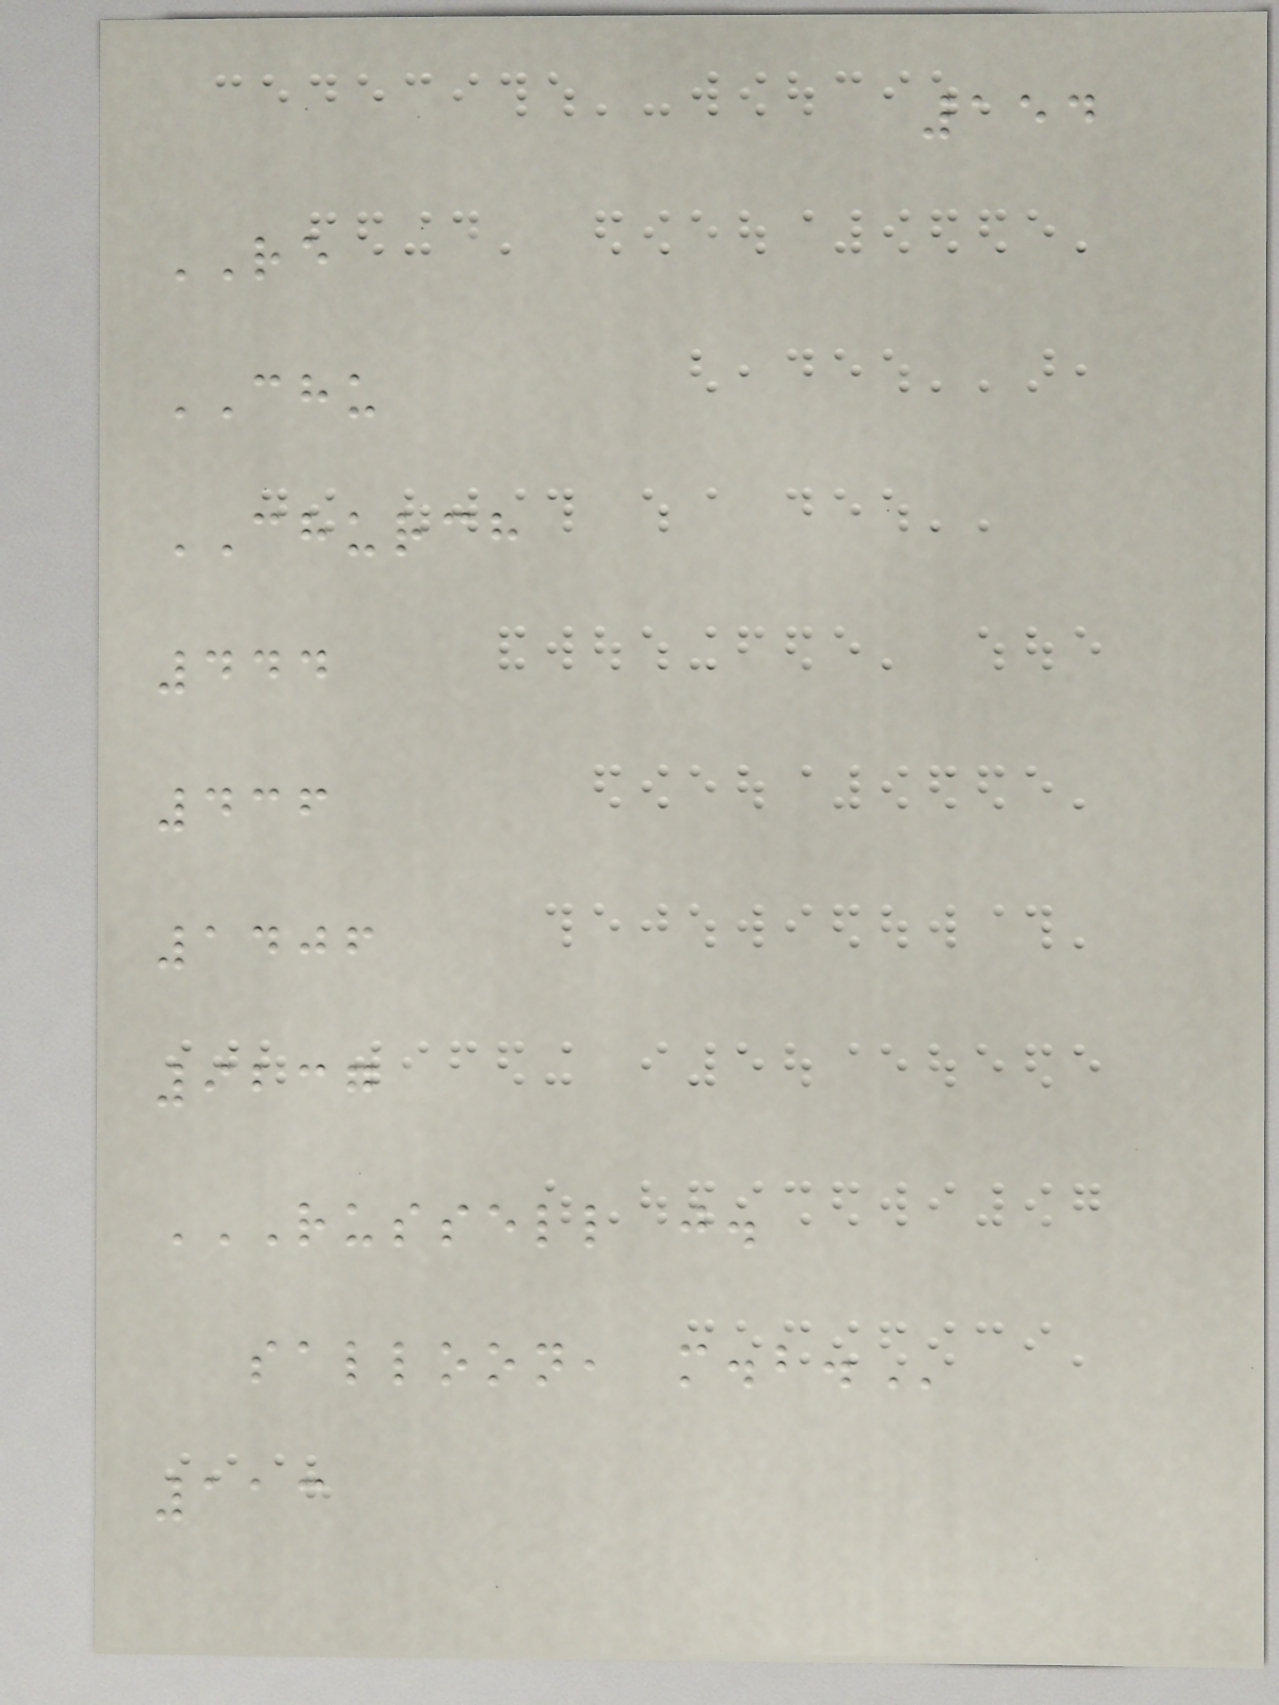154
RE
CHU
CHURCH
444
436
1406
9237
RUSSELL J.
SALLOON, M.B.
113
